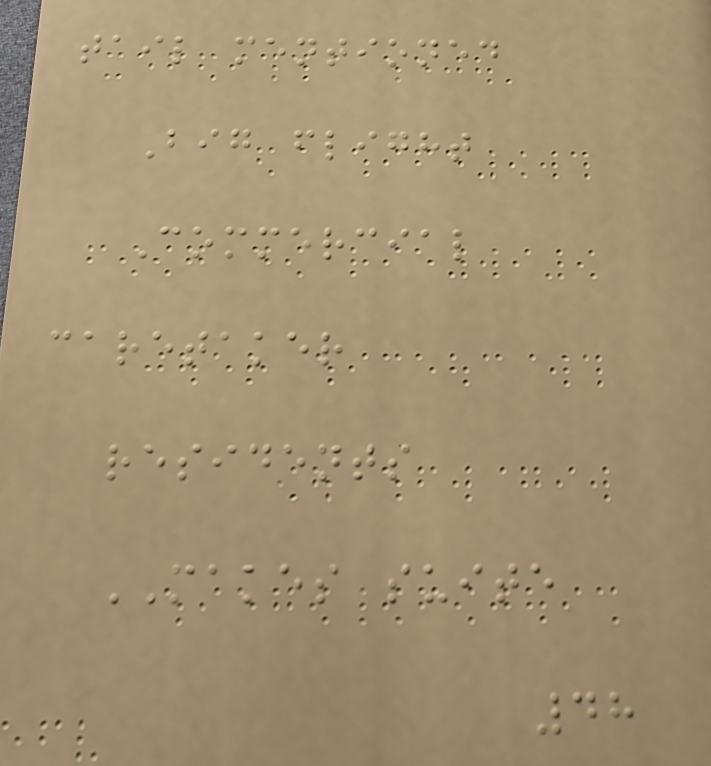tail mentioned
Big flight
Commercial
caretaker
residents
MAKES suite
48
